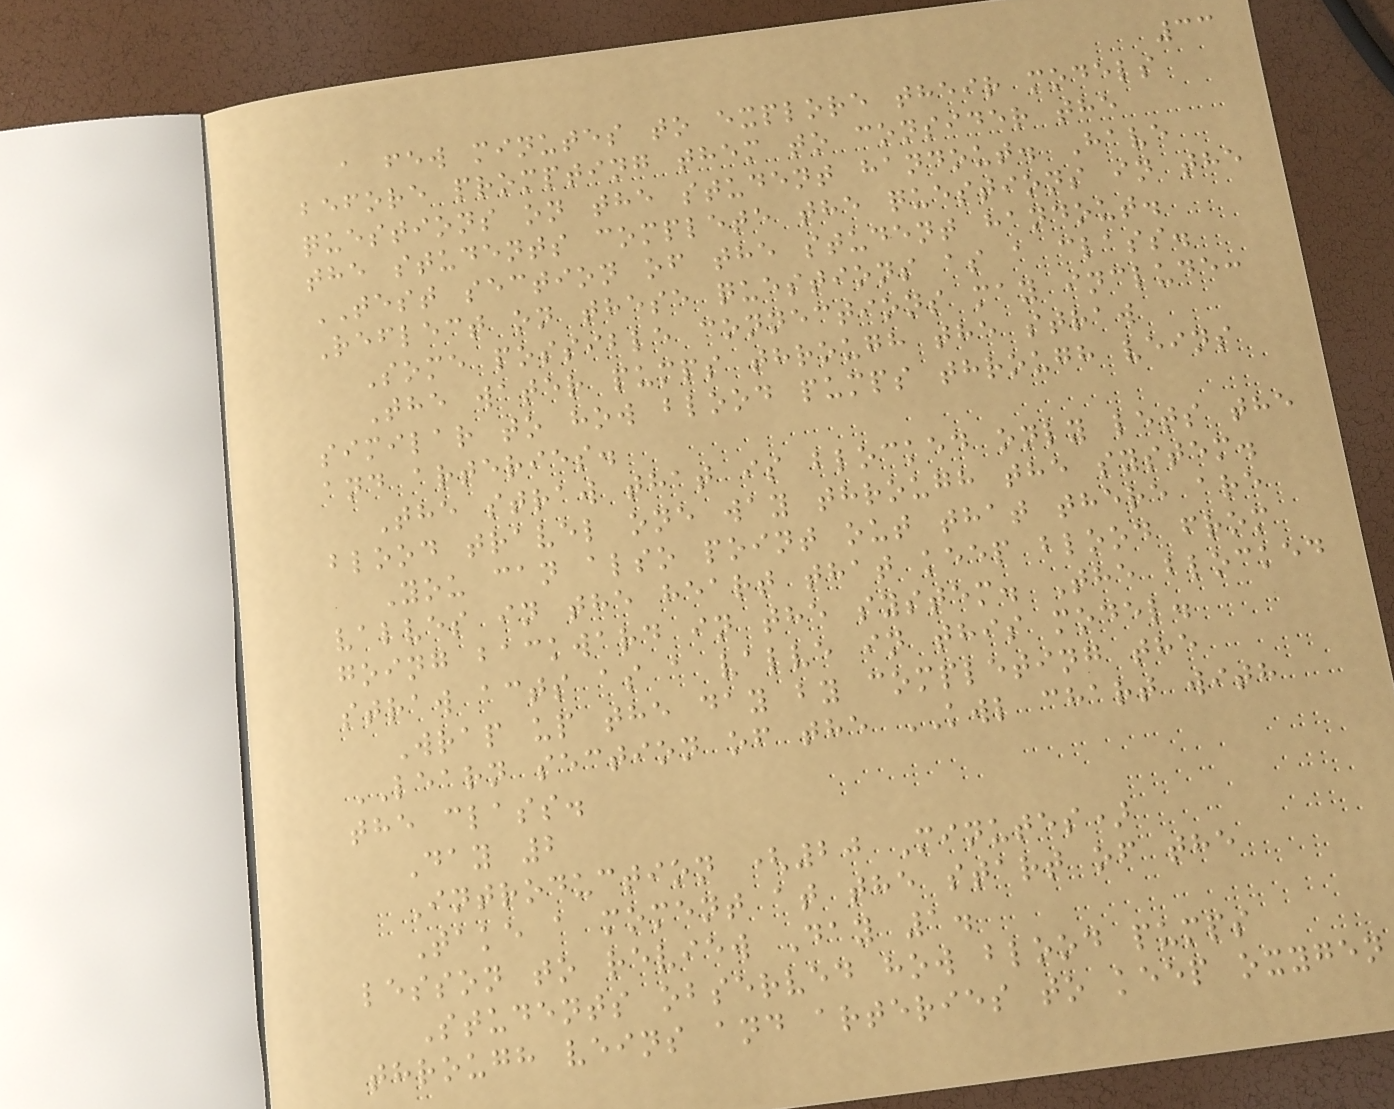33
a few minutes to explore their models
before prompting them to consider the
questions on the student handout. Have
the students complete the questions in the
TEST section of the student handout.
Reflect on these questions as a class.
Some possible connections may include:
The water pumps through the straw
similar to how blood pumps through veins
and arteries.
The straw that is blocked only lets the
blood travel one way through the system.
You can also point out that there are
valves in the heart that keep blood from
going backward in the system. The blocked
straw acts as a valve in this model.
Wrap up the day by completing the
LEARN section of the KWL chart with
the class.
Day 2
Introduction (20 Minutes)
Take a moment at the start of the
lesson to review Day 1.
Students observed how blood pumps
through veins and arteries to keep oxygen
